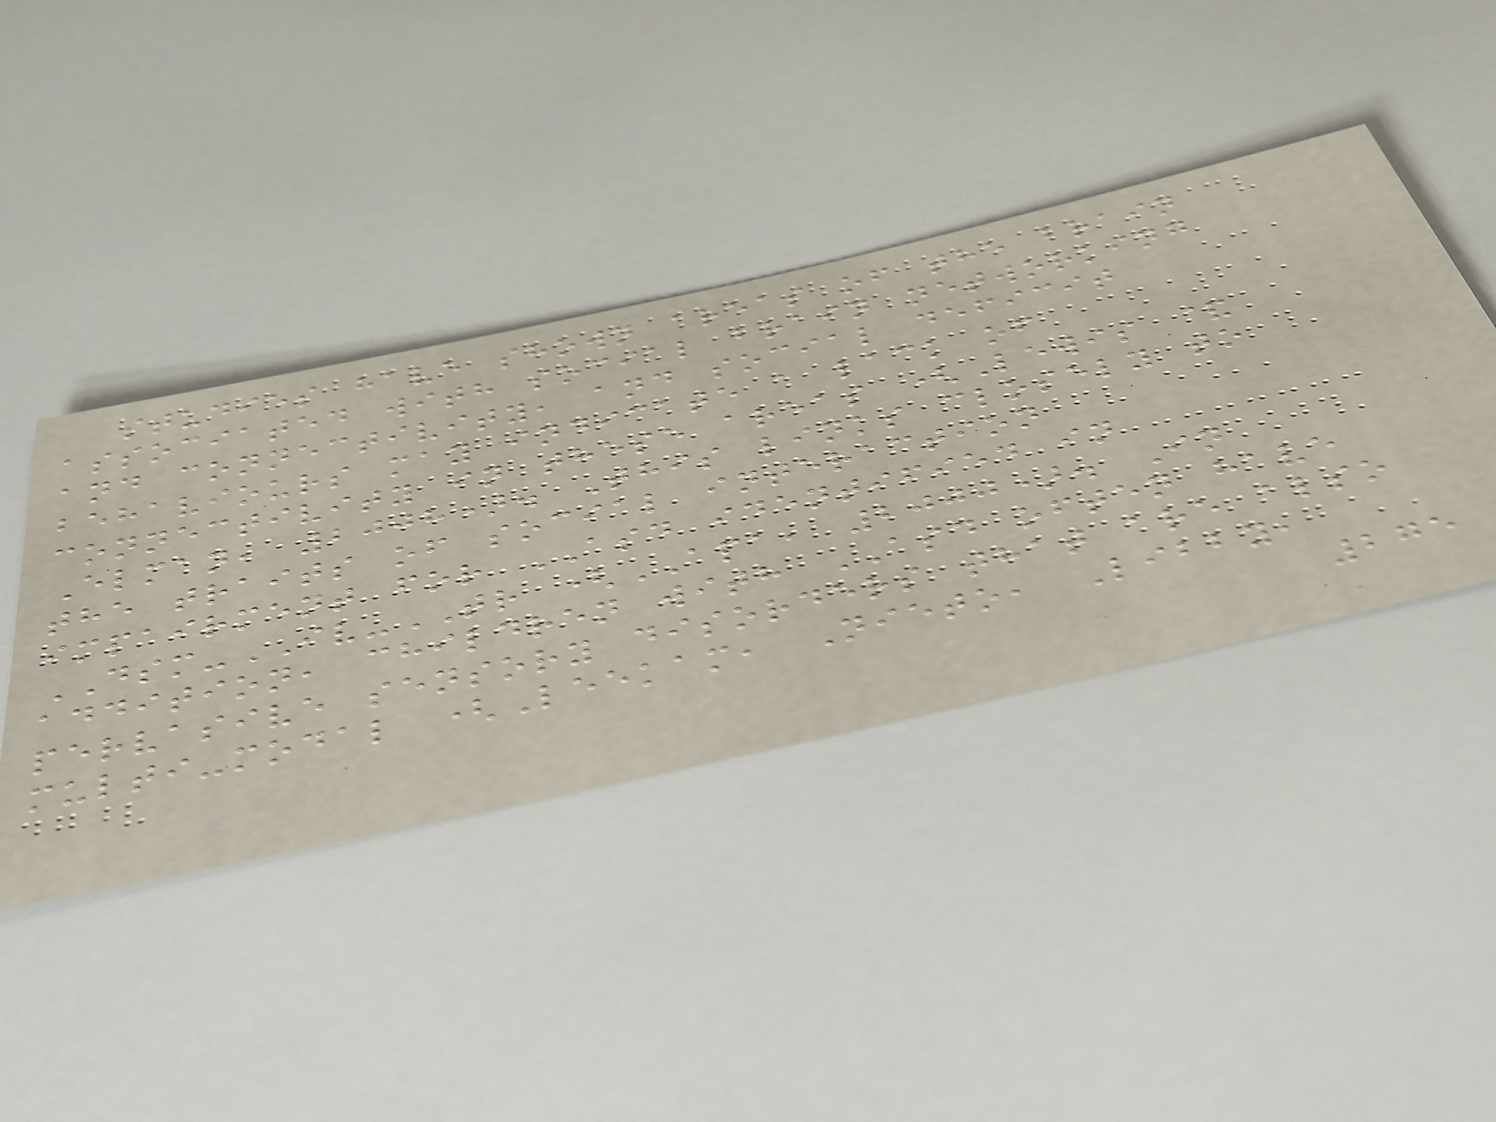studies have shown areas of the brain
associated with social brain networking
and connectivity, and social deficit
behaviours may indicate a lack of
connectivity in these areas (Lewis &
Elman, 2008). This links closely to
the traits of social interaction
impairment for ASD identified in
DSM-IV-TR (APA, 2000). In
addition, children with ASD often have
pervasive sensory disorders that are also
multi-modal (Leekam, Nieto, Libby,
275
